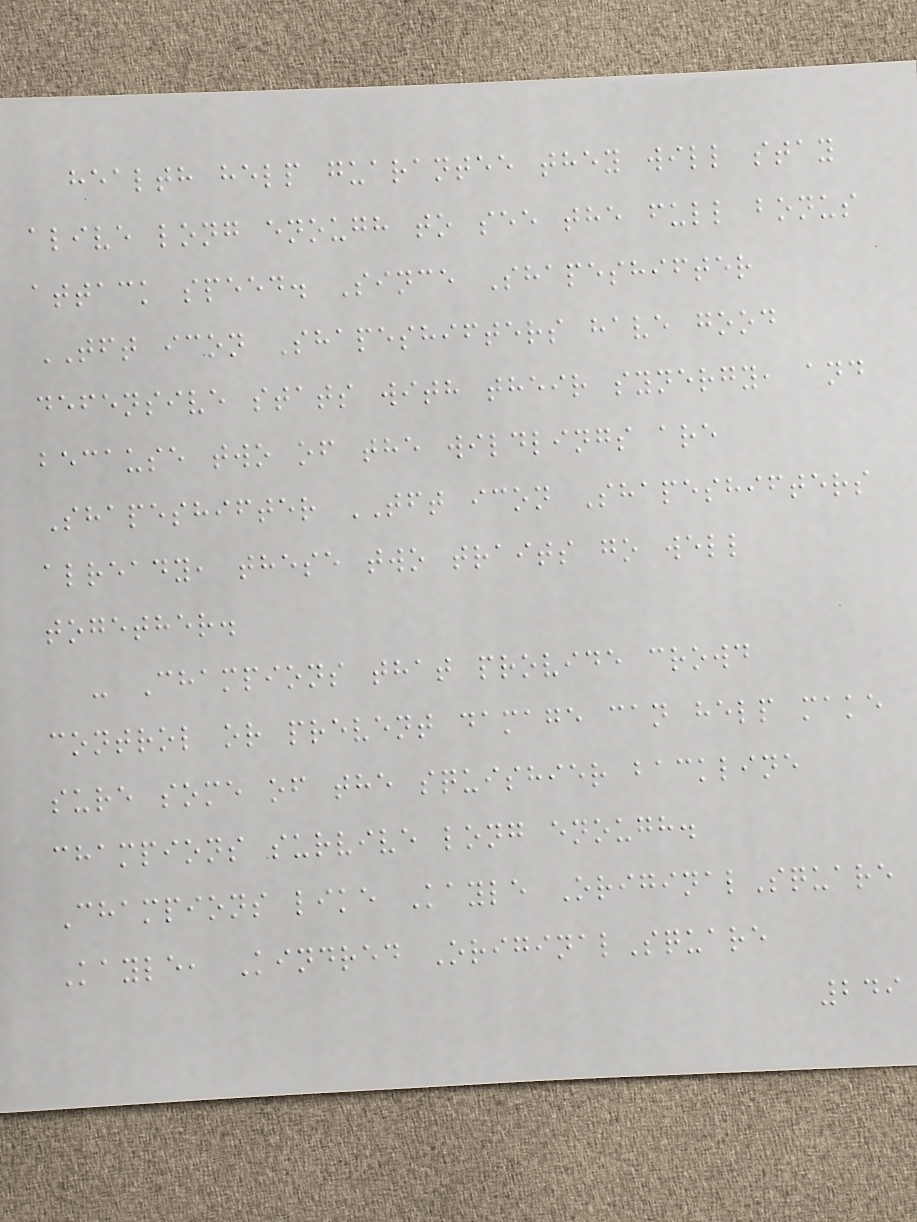health help guarantee they will stay
alive long enough to see the full bonus
attack speed. Since Shapeshifter
TFT icon Shapeshifters have good
defensive stats with their synergy, and
because two of the wildlings are
Shapeshifter TFT icon Shapeshifters
already, these two traits go well
together.
- Champions that provide crowd
control or prevent damage can help make
sure some of the squishier backline
champions survive long enough.
Champions like Kayle OriginalSquare
Kayle, Kindred OriginalSquare
249
